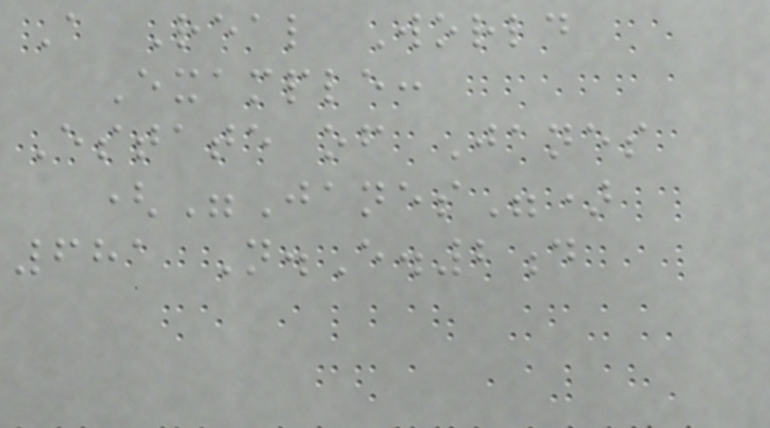A Real World
Example:
Estate of Janes
("Janes")
681 N.E.2d
